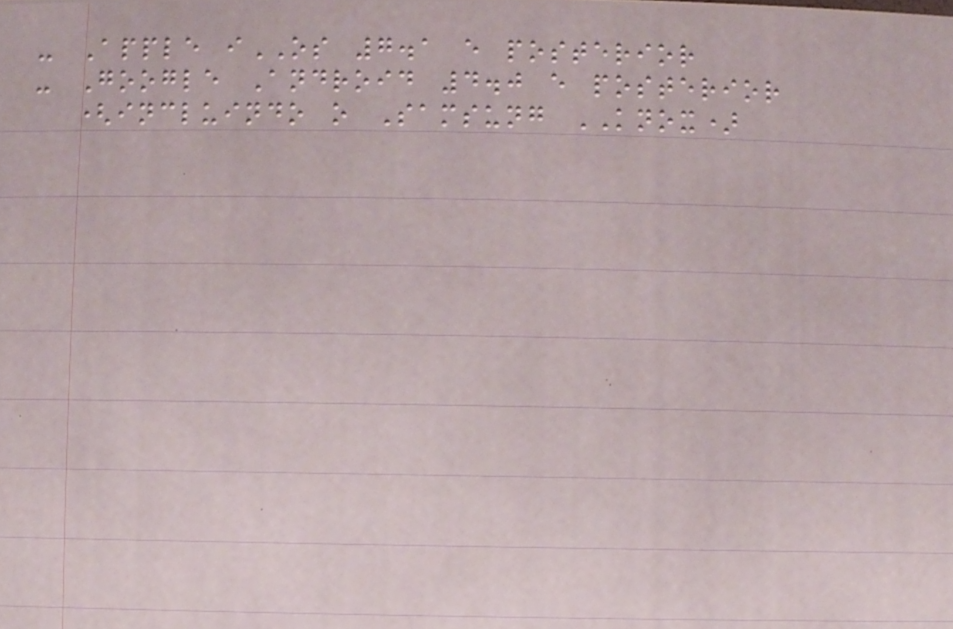- Apple iOS 7.1 e posterior
- Google Android 4.0 e posterior
(incluindo o Samsung KNOX)
